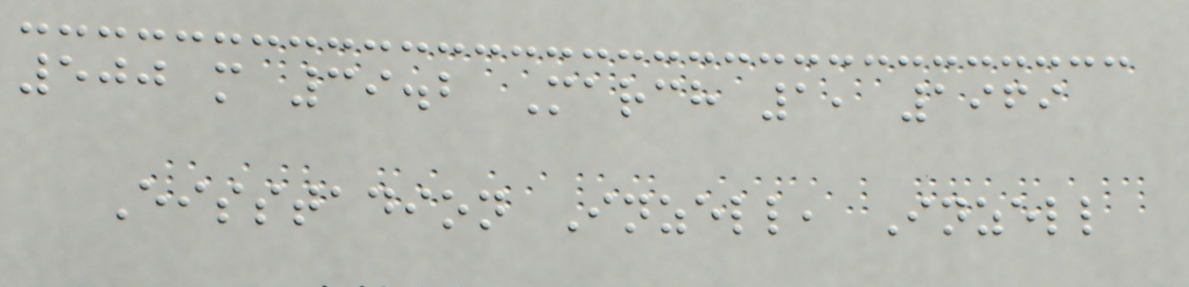500 m 39.2 March 1, 1969
Eisstadion Inzell, Inzell
